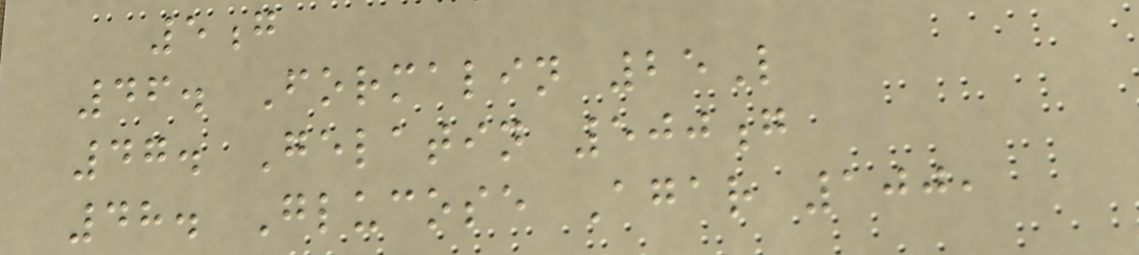5g
46. Formalin 25L
47. Gelatin 500g
48. Glucose Agar 100,
